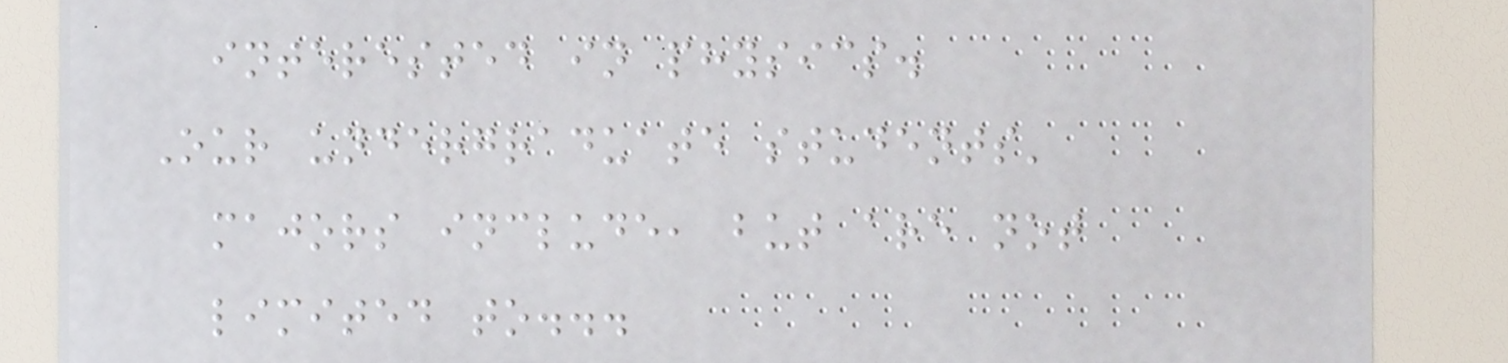interested in physics.
Our undergraduate students'
majors include, but are not
limited to...
